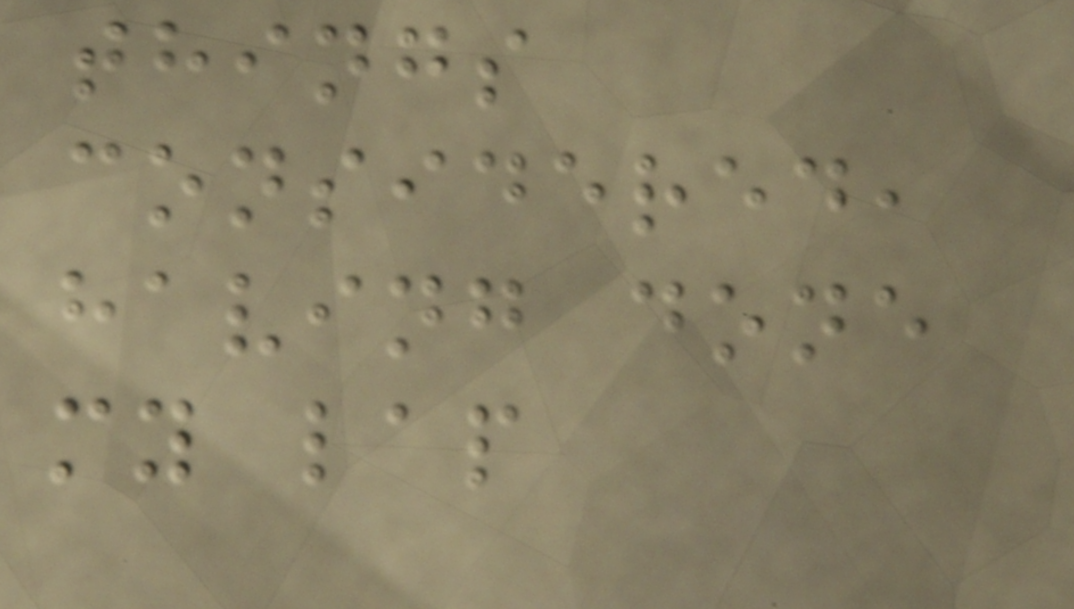things
considered,
having done
my lap
